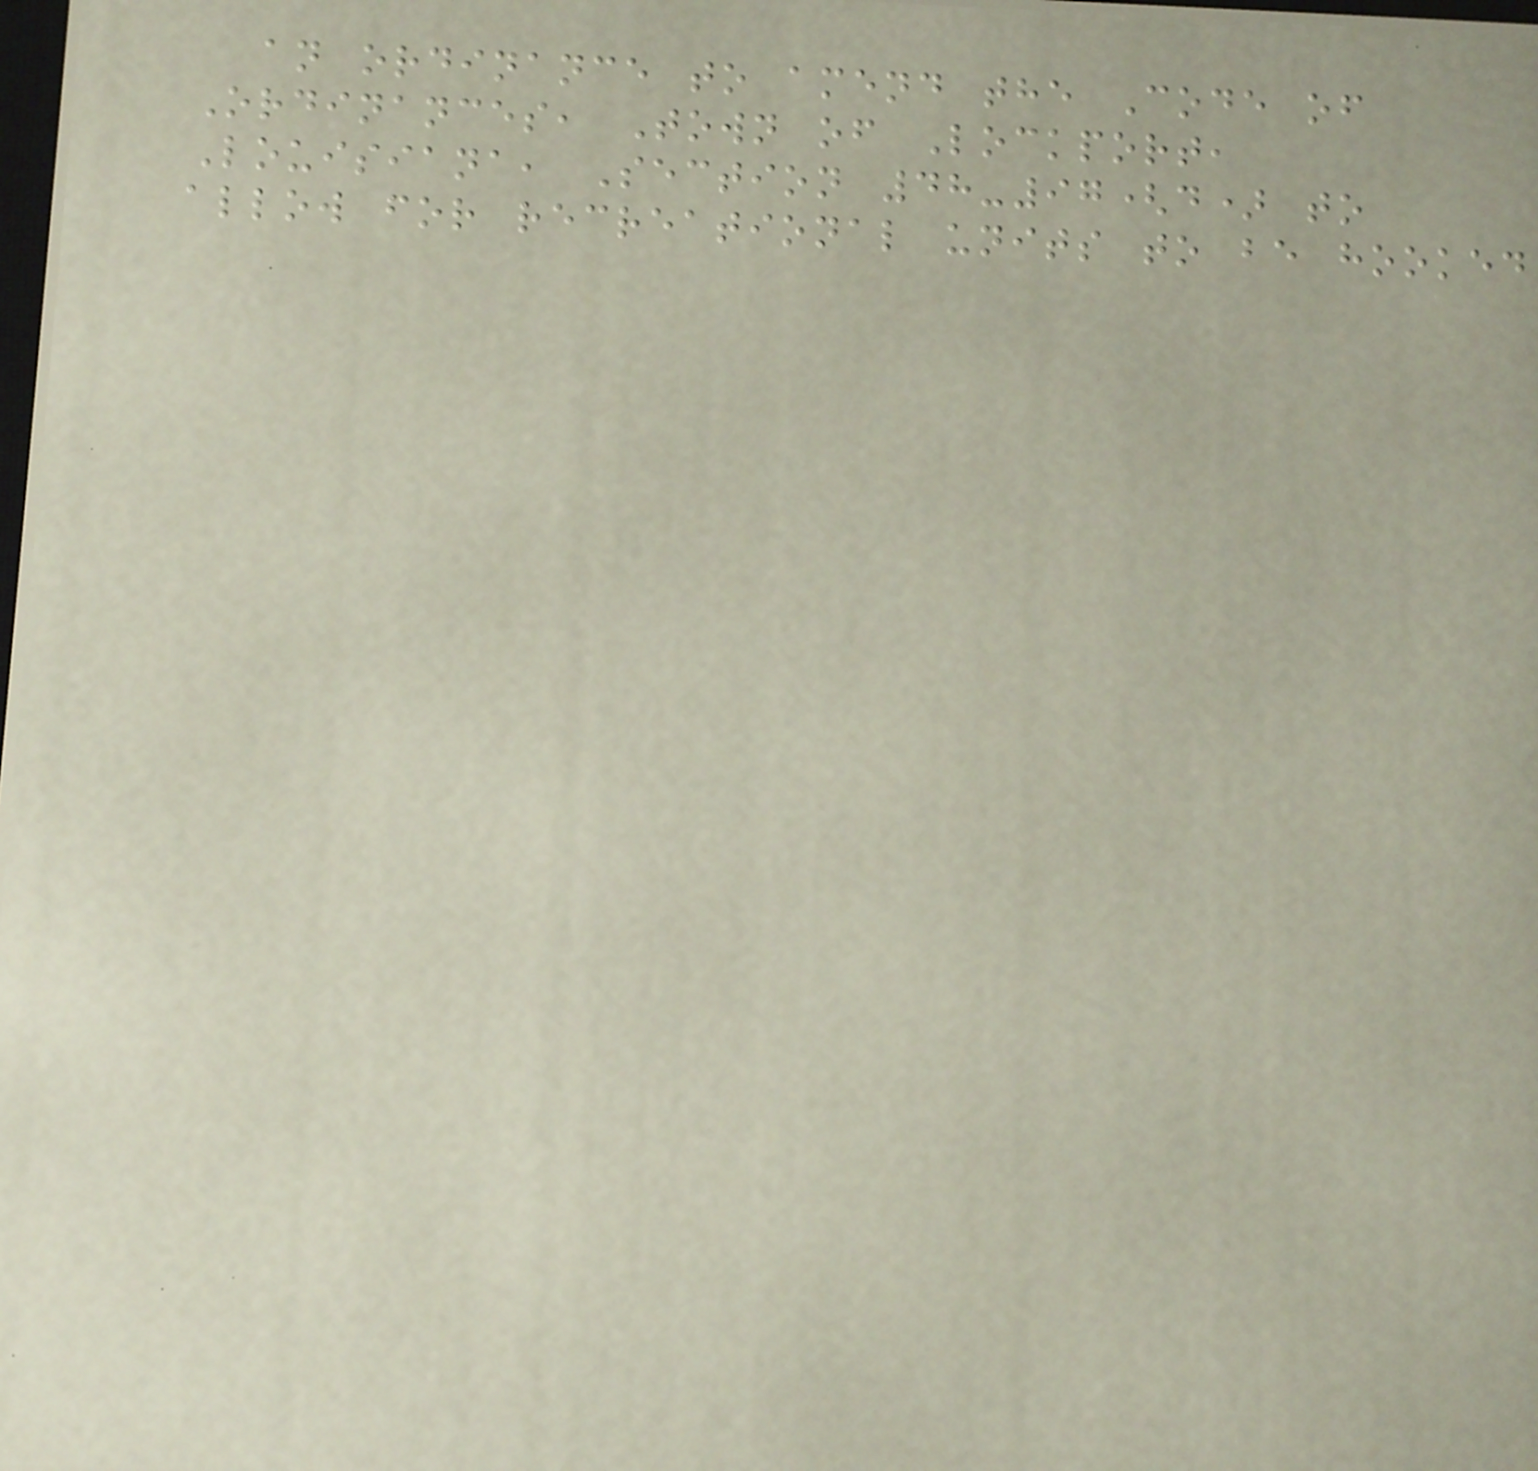an ordinance to amend the Code of
Ordinances, Town of Lockport,
Louisiana, Section 48-97(d) to
allow for recreational units to be hooked
